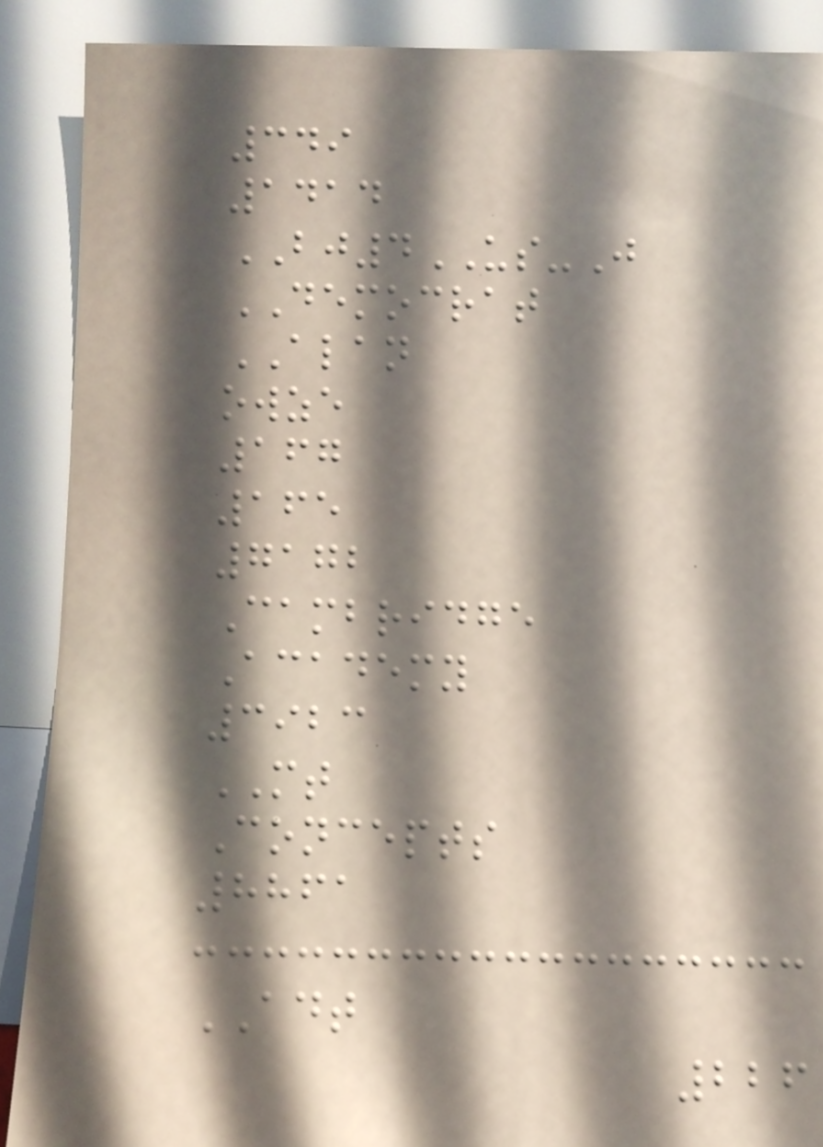349
1414
BJ4US-J
DEMOCRAT
ALAN
owze
167
165
7172
Cambridge
Academy
3923
MT
Concepts
8861
ADT
226
